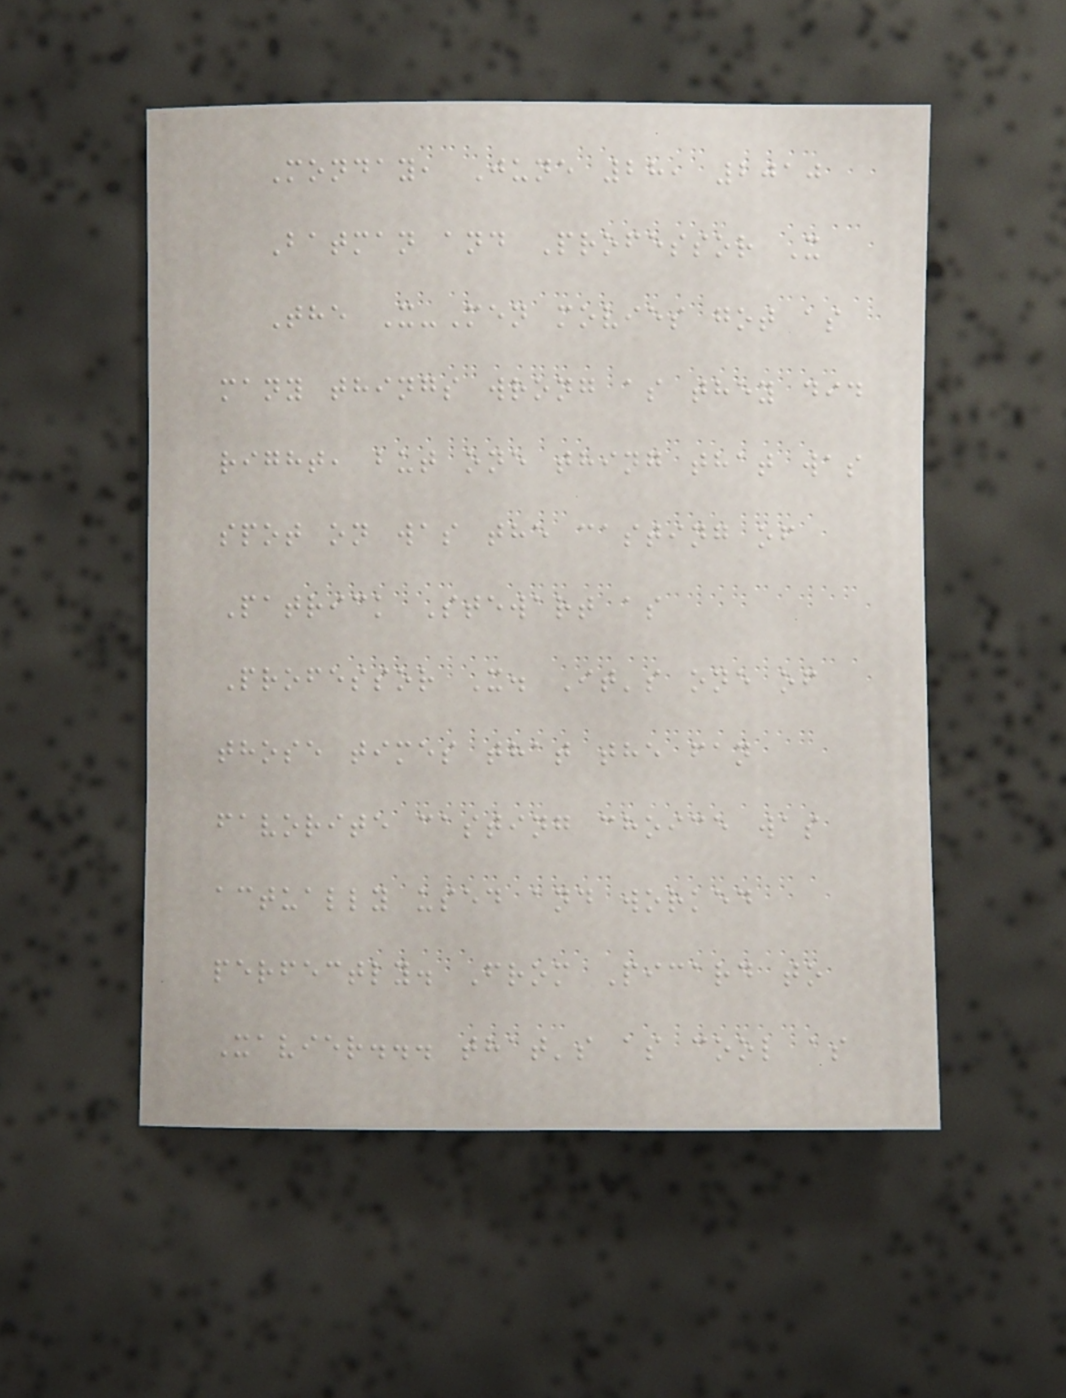Monday, June 28, 2010
Batman and Professor X
The X-Men movies got as
many things wrong as they did
right, but one thing that was
spot on was the casting of
Patrick Stewart as
Professor X. It's one of
those times that the fan
favorite casting choice was
actually used and worked
perfectly. From Picard to
Xavier... that's as cool as
